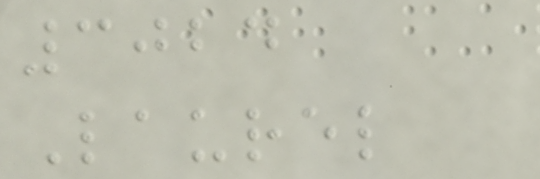3024
Laurel
